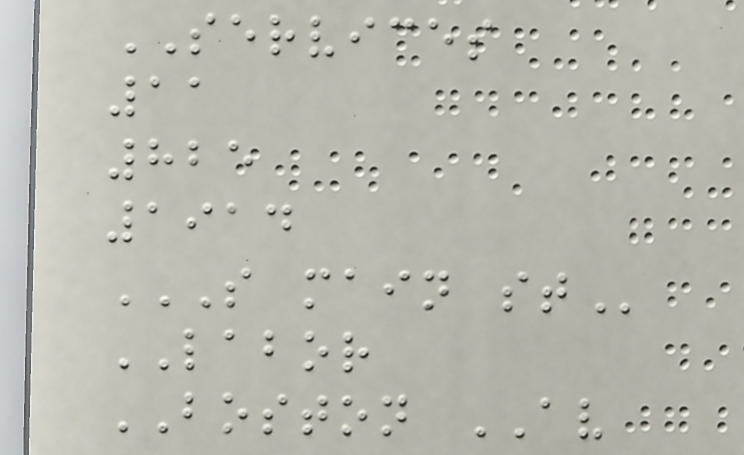SERVICES
11
825
1914
S MAIN ST
LABOR
BOSTON AV
